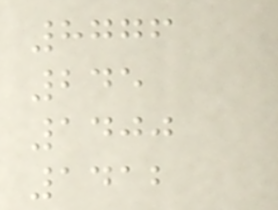8776
245
1400
1412
